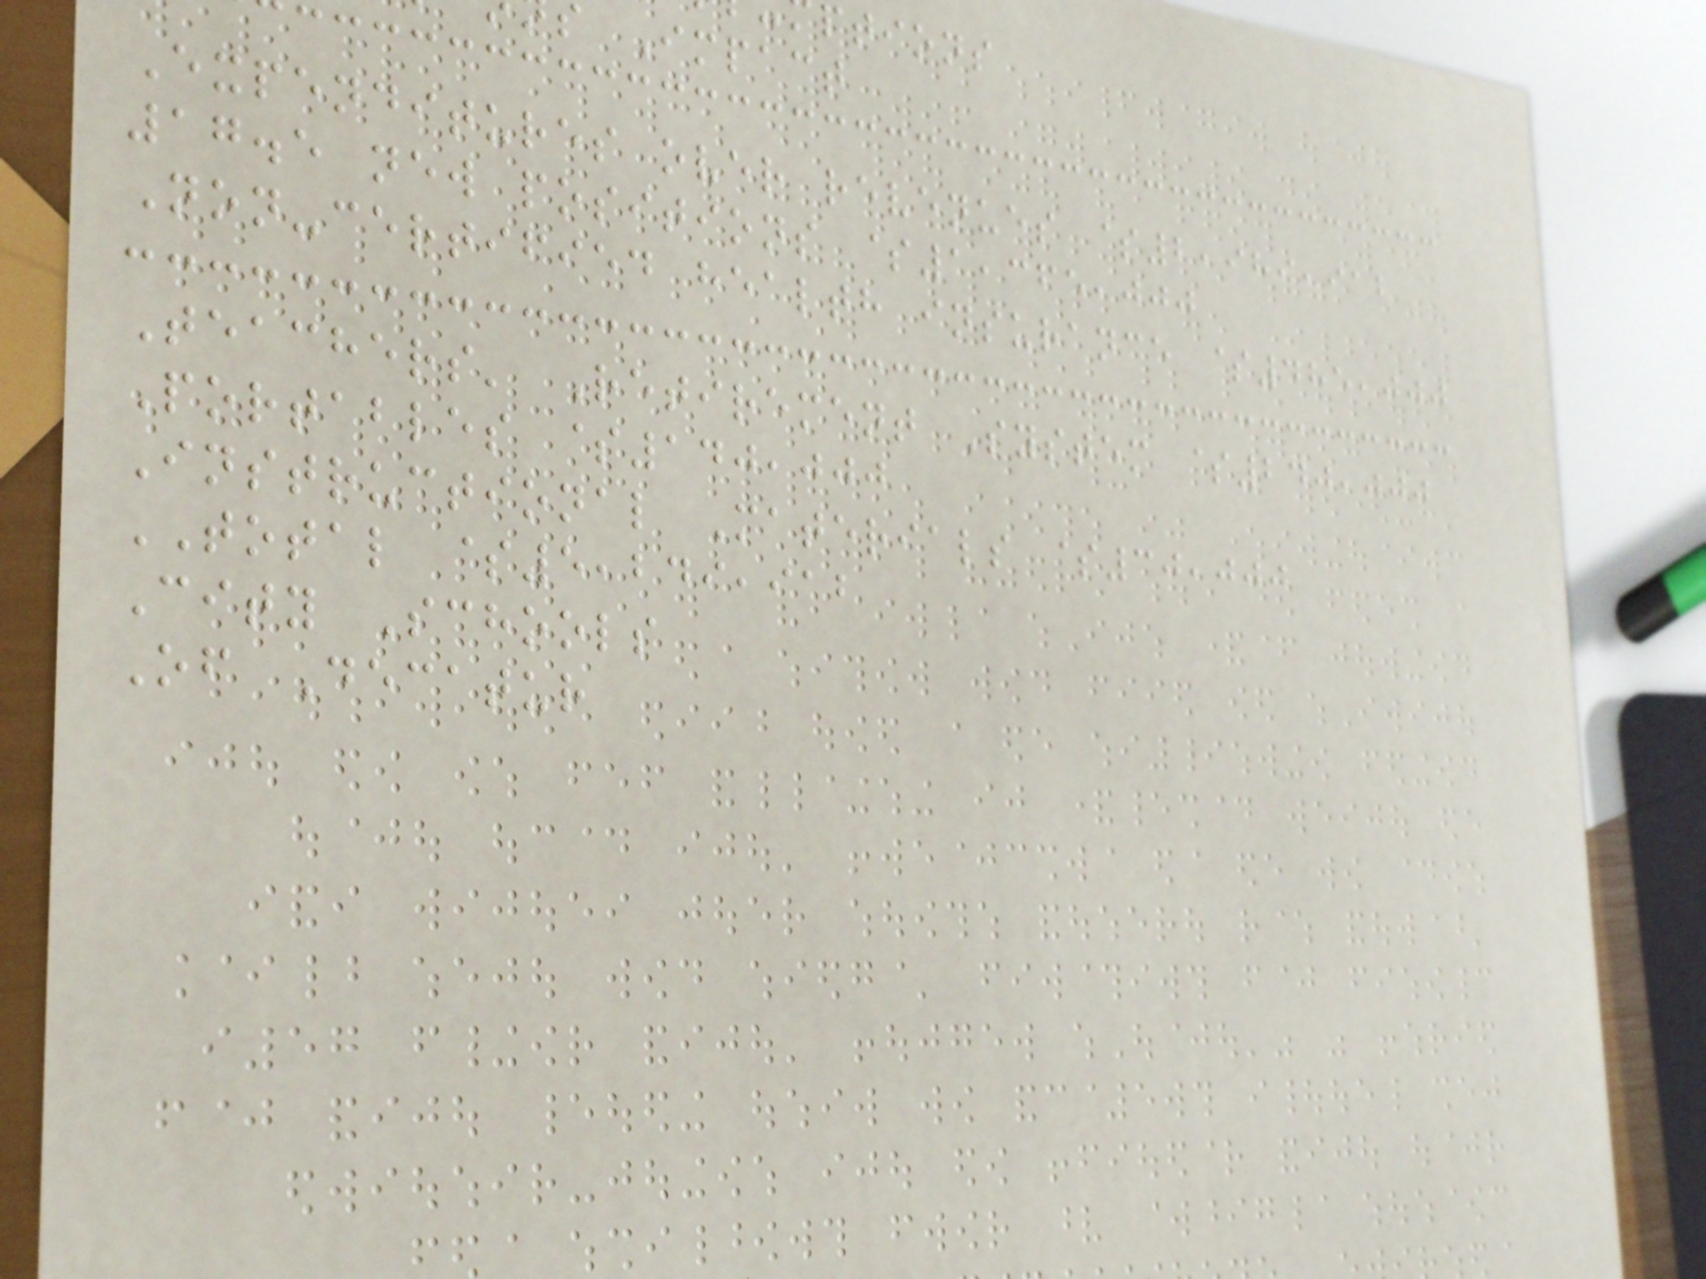Impact
Expenditures over revenues $2,989,912
17.5 new positions $1,365,000
Non-certified health insurance $485,000
Teachers' Retirement System $240,000
Portables $140,000
Instructional Materials $30,000
TOTAL $5,249,912
City Schools
Of Decatur
